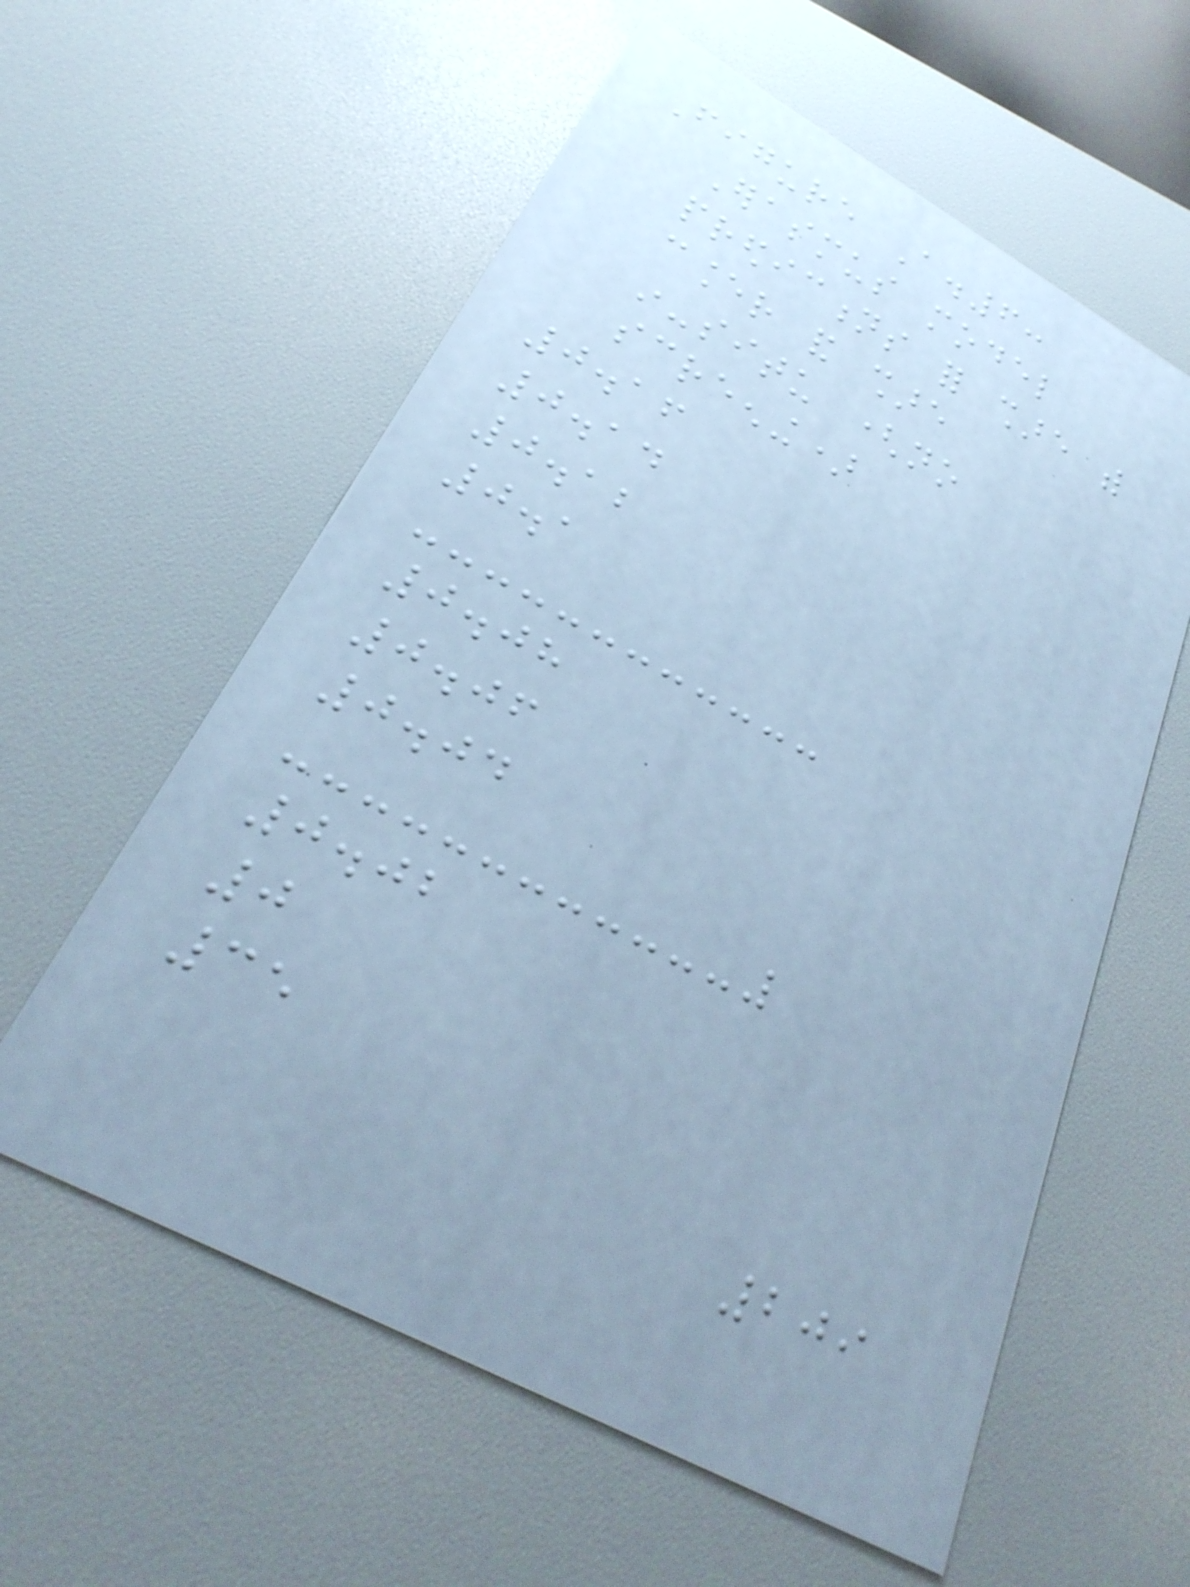Figure A.6:
Erasmus model
predictions for share with
cancer and share
in-situ (no
screening)
0.16
0.14
0.12
0.1
0.08
0.06
0.04
0.02
0
35
209
